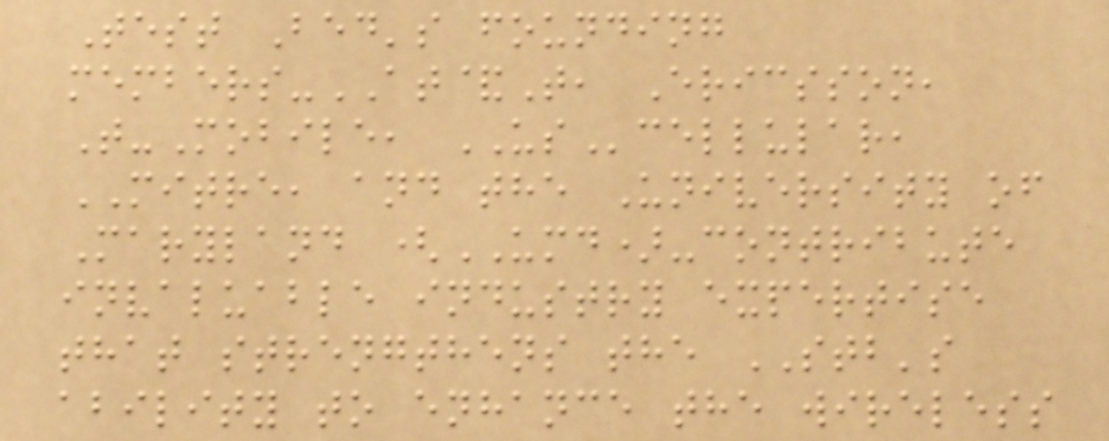Test Bed's founding
members-AT&T, Ericsson,
T-Mobile, UScellular,
MITRE, and the University of
Maryland (UMD)-contribute
invaluable industry expertise
that strengthens the STB's
ability to enhance the wireless
